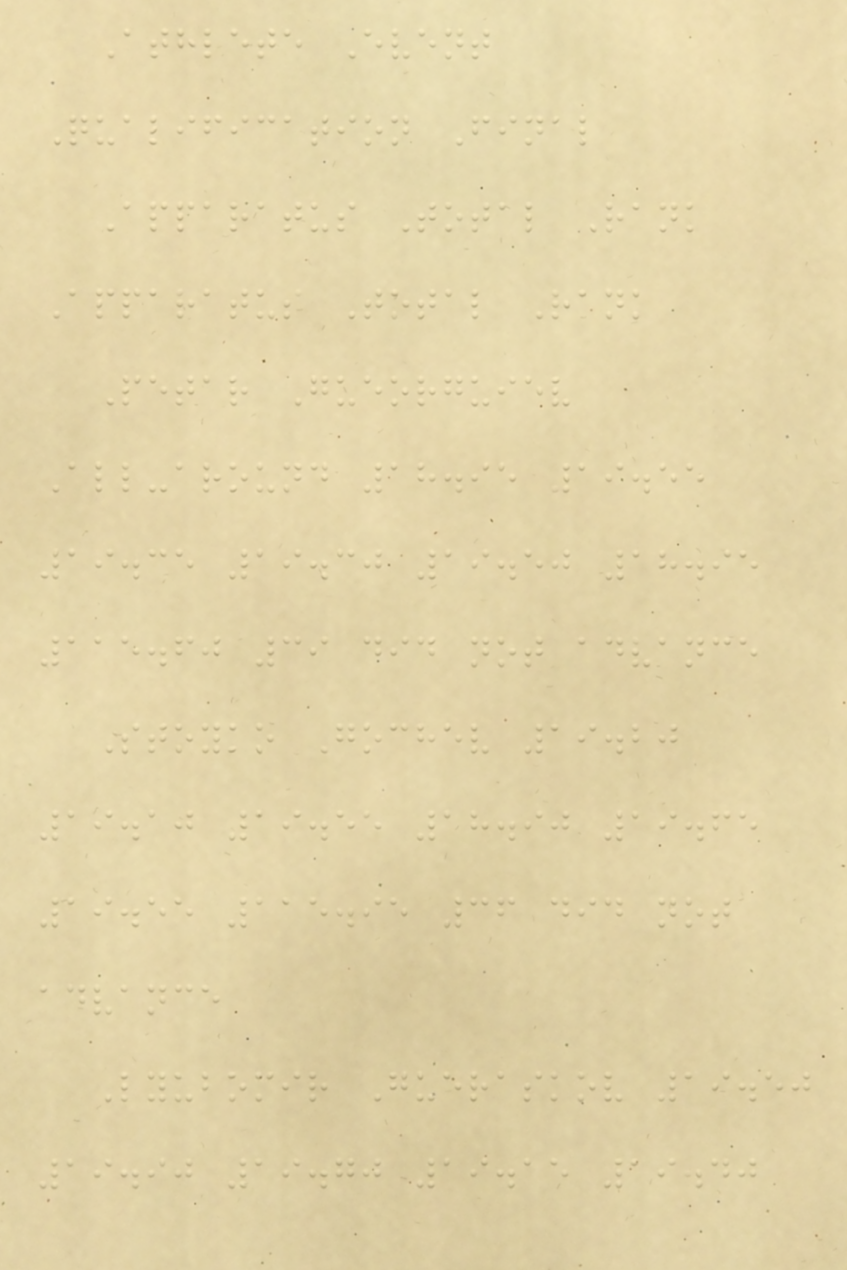Athlete Event
Qualification Final
Apparatus Total Rank
Apparatus Total Rank
Petar Gueorguiev
All-around 18.95 19.55
19.35 19.30 19.50 18.95
115.60 39 did not advance
Stoyko Gochev 19.20
19.10 19.55 18.90 19.65
19.55 115.95 36 did not
advance
Lyubomir Gueraskov 19.50
19.90 19.70 19.15 19.40
